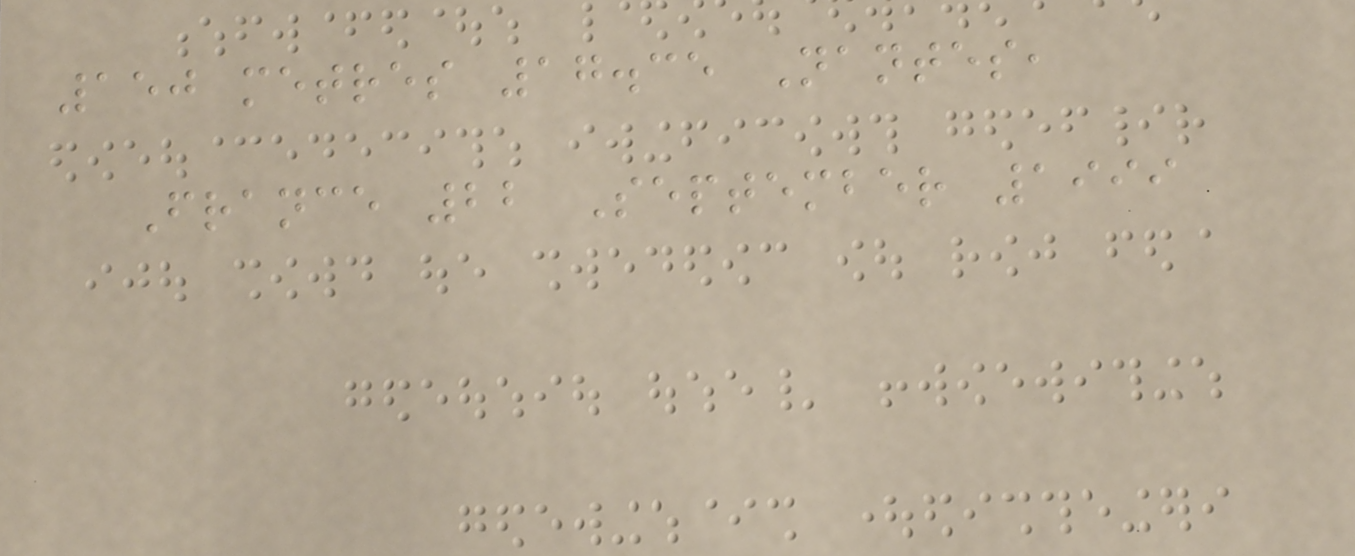150 metres 17.35 Nantes,
France 22 September 1999
